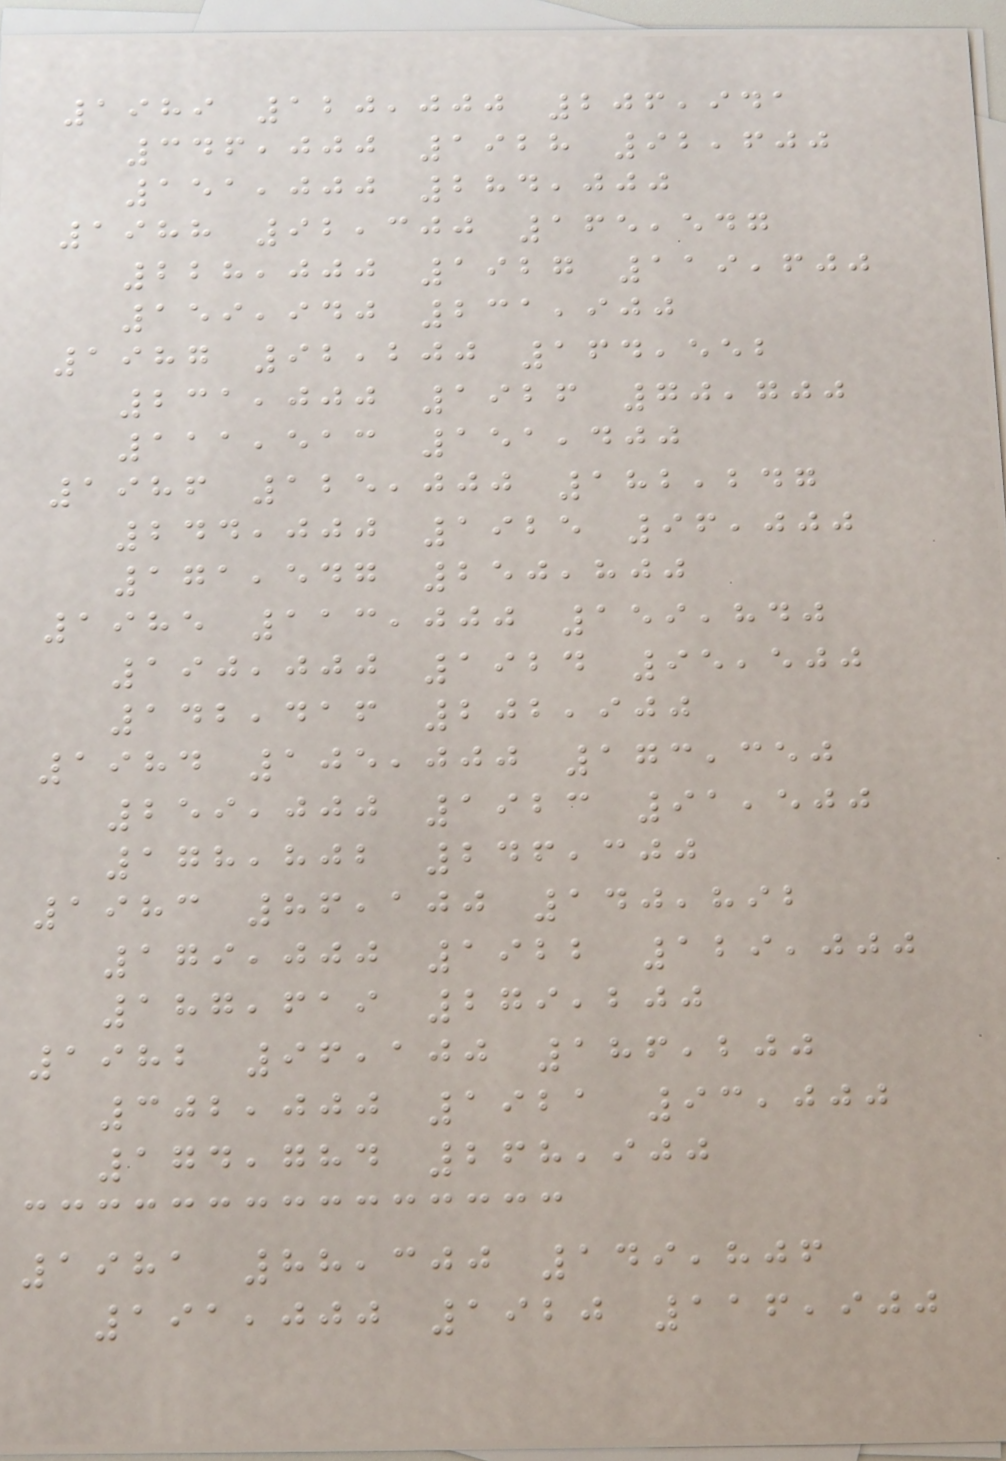1989 120,000 206,941
346,000 1928 92,600
151,000 284,000
1988 92,300 165,547
228,000 1927 119,600
159,940 231,900
1987 92,200 164,552
231,000 1926 70,700
111,513 151,400
1986 125,000 182,247
244,000 1925 96,000
171,547 250,800
1985 113,000 159,840
190,000 1924 95,500
142,416 202,900
1984 105,000 173,350
259,000 1923 91,500
178,802 246,300
1983 86,100 140,892
179,000 1922 129,000
187,619 279,200
1982 96,100 186,200
302,000 1921 93,000
174,784 268,900
1981 88,300 149,806
191,000 1920 116,900
